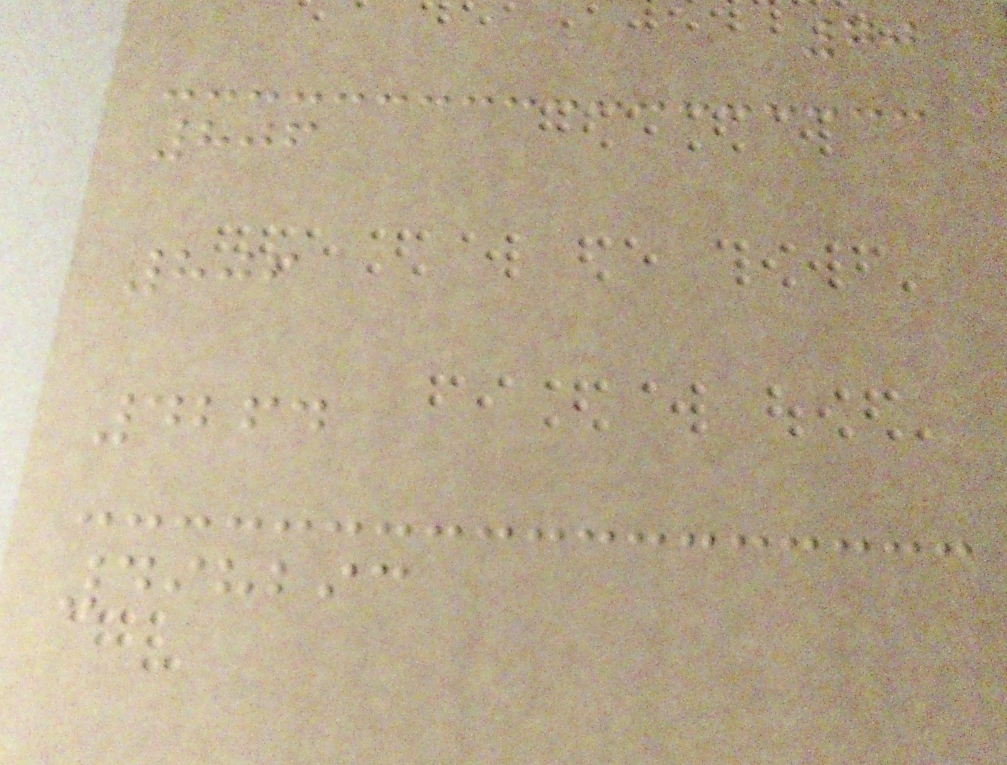70
806
806
4264
498293
